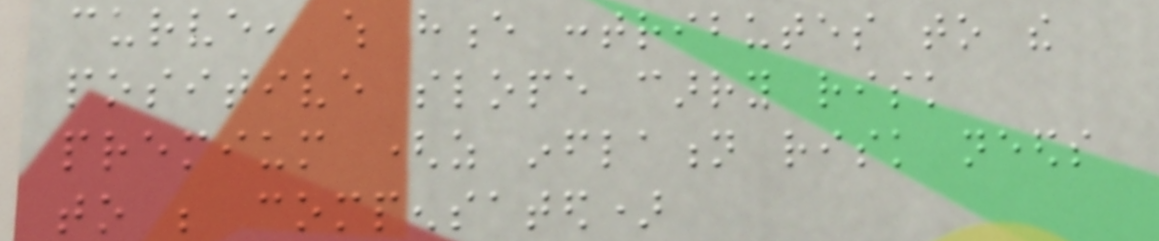curve, which hence contributes to the
positive slope carry risk
premium (as inflation risk needs
to be compensated)
